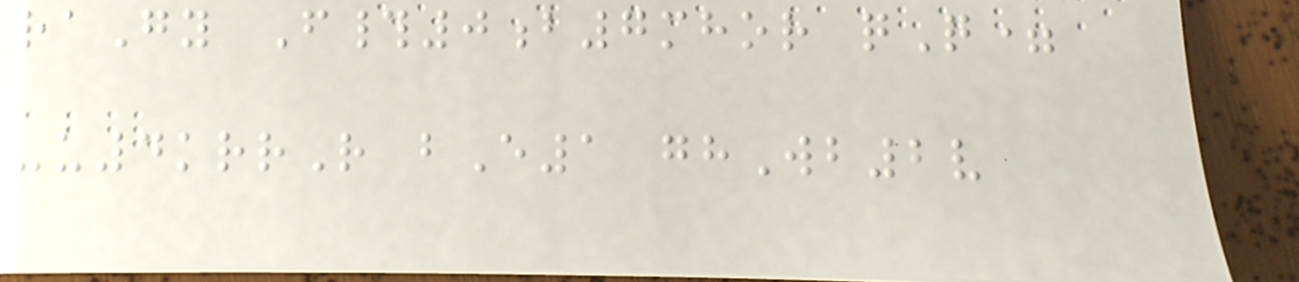raGy F#0b7mhor qQ=
-u4krrR bE1 ghWb2v
